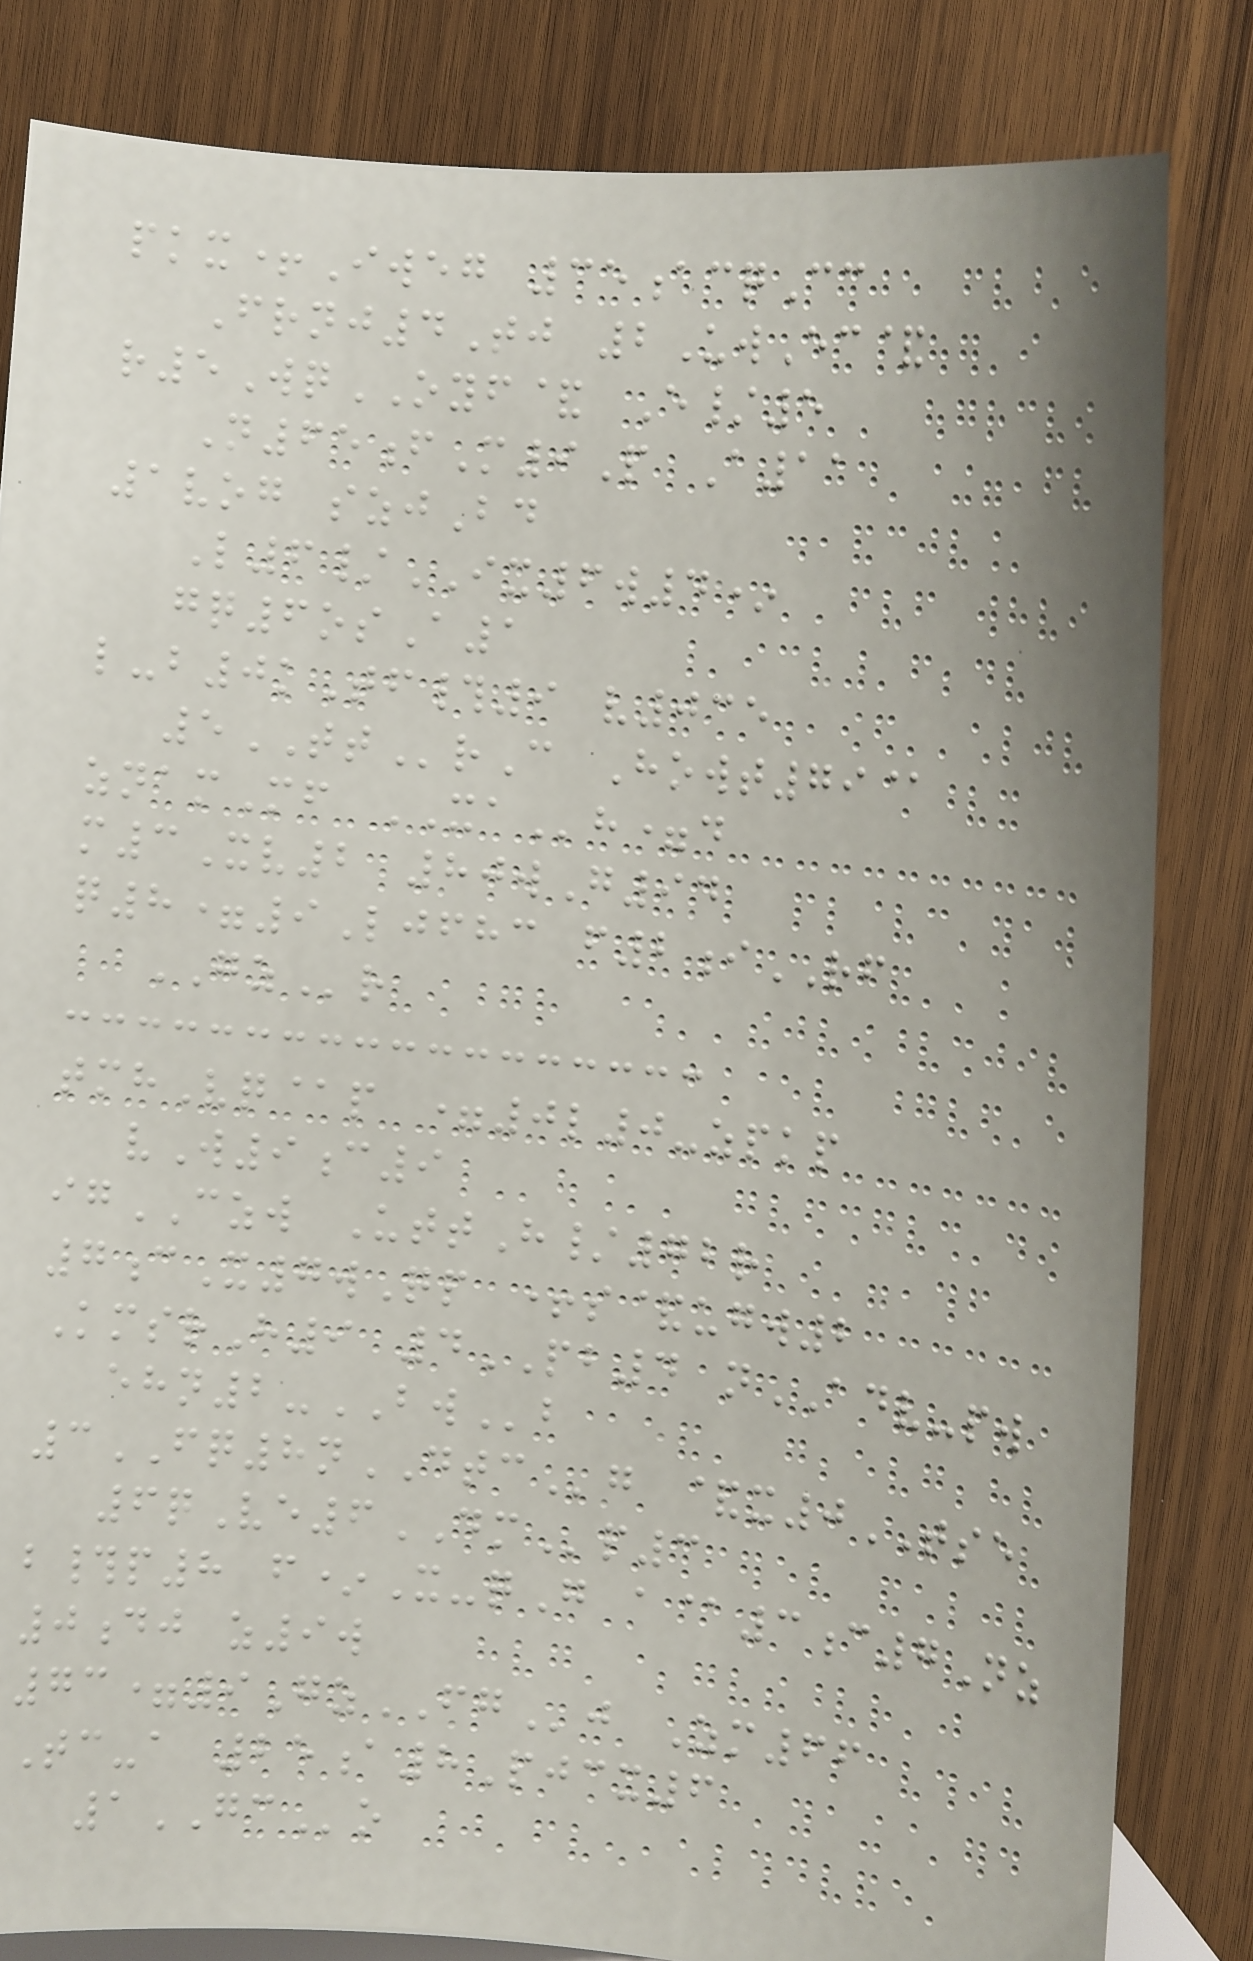pkx+Iweg 35acqCc
Frnj4Tj 2UwEc&
r5WqOYF& E/5
N65fM9P A11
1vog szjBd
L6/IX6w4*
gq6osA1
l-b0kTf#9 v035
5TTrC Howt79@
znamMf XAh=d
m3Xv2 80wG94
q8=9Ljfhc f2iRF
GZr
tmhVq@p =0l0-zpkp
vW9c9
igCZW UttH/72r
7cX7wQp +s&ugw2
KmsrH9 4PB4 nADV-pw
ehn2-BWb
3FQ8nDTCg &x0TSE
6qVe6DMp3
b#p8 f*X-qG a@3c7Nz
0dj z9w
73=9GzFGj Zm66
Tc-a 25a8Pjcx6
1GCo
